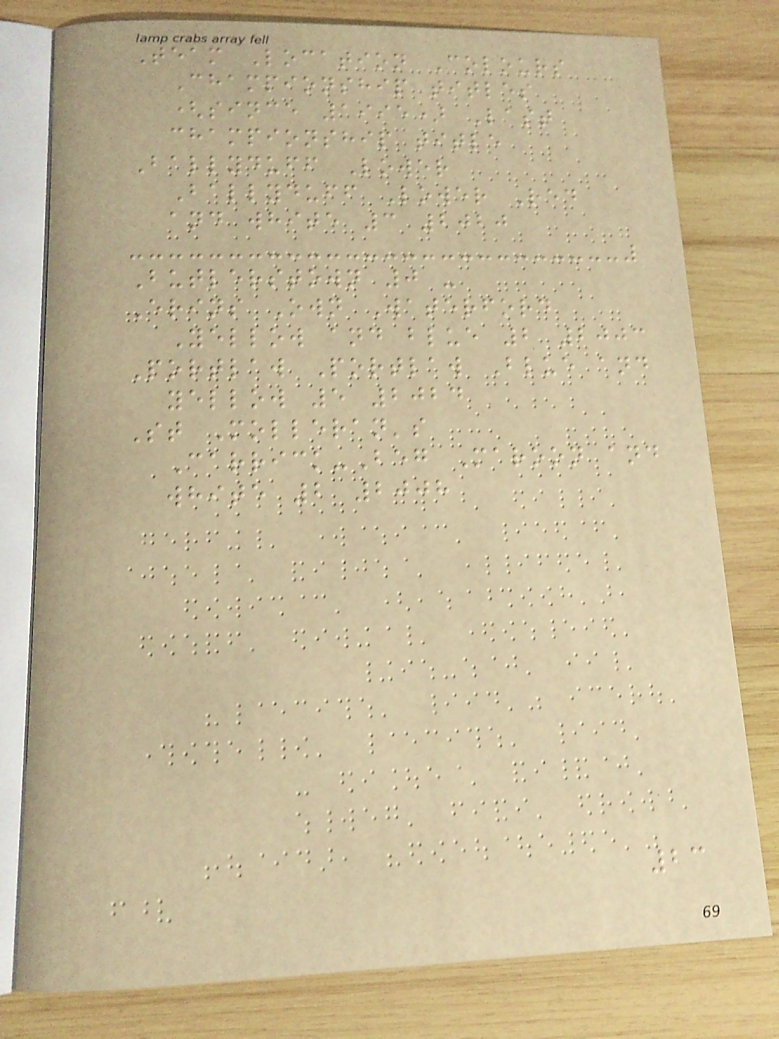Team Location Colours
Championship titles
(since 1995) Last
championship title
Ballyduff Lower
Ballyduff Lower Red
and white 3 2020
Butlerstown 0 -
Erins Own Waterford
Yellow and blue 2 2003
Portlaw Portlaw Blue and
yellow 5 2024
St Molleran's
Carrick-Beg Maroon and
white 2 2008
23
